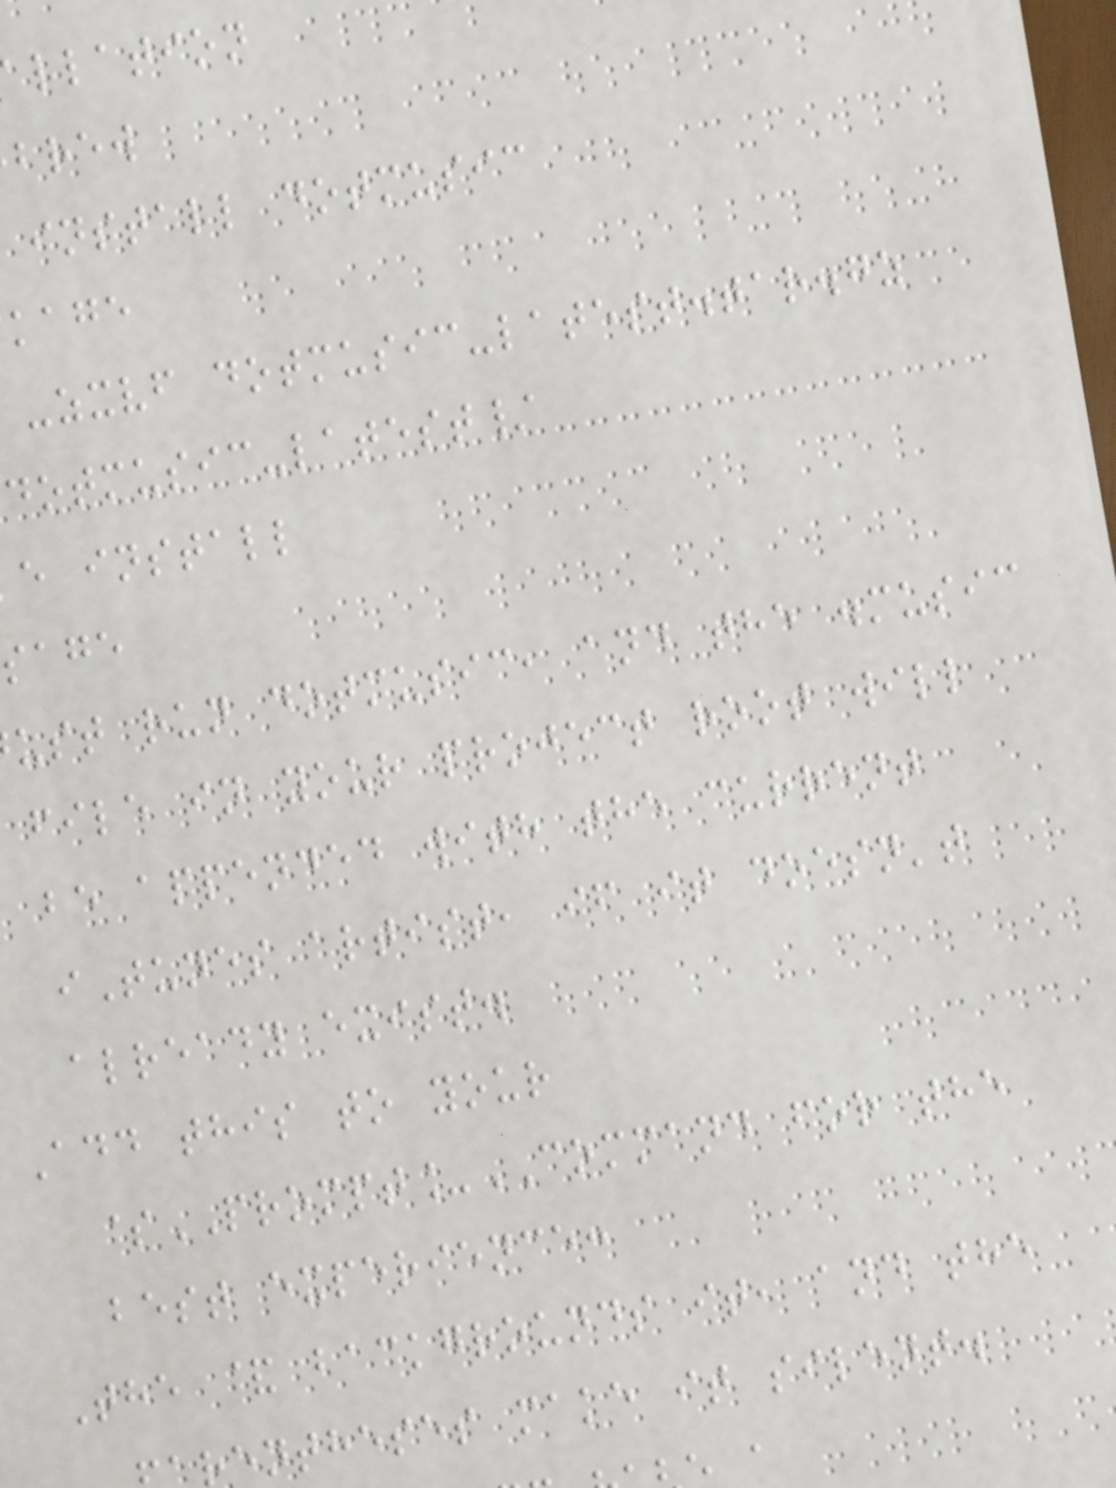llation
brew
install dotmusic
kage
-zxvf dotmusic-latest.tar.gz
dotmusic-latest/
e install
sage
ust run dotmusic, and the .music
file in your project root will
be appended with the current
iTunes artist, if it doesn't
already exist.
Add this to your
$PROMPT_COMMAND for the
best experience:
The & backgrounds it, and the
entheses make it silent.
